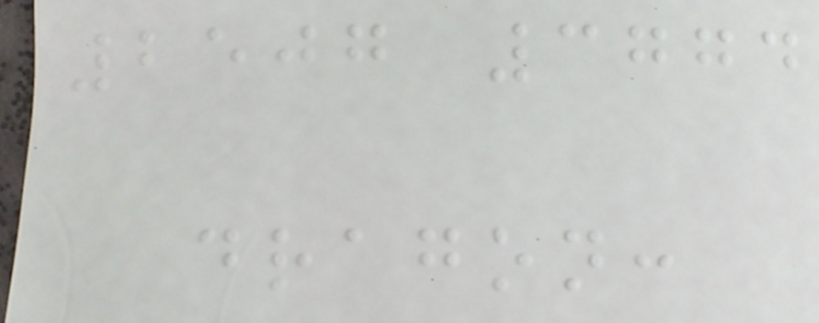2507 3774
dragon:
